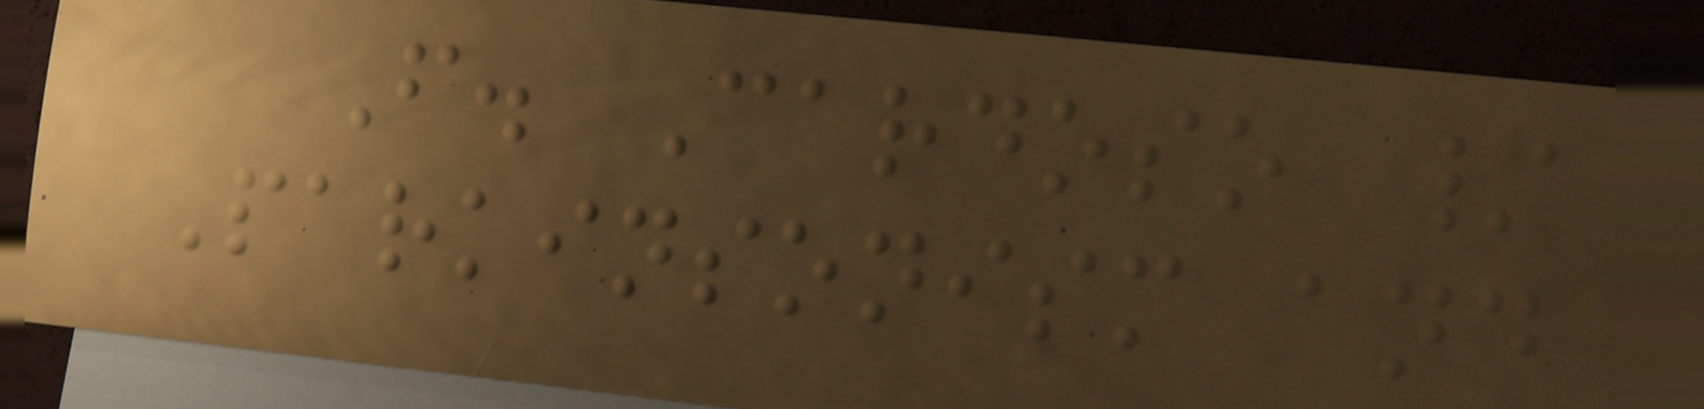F. Cardoso /
Parkinsonism and
